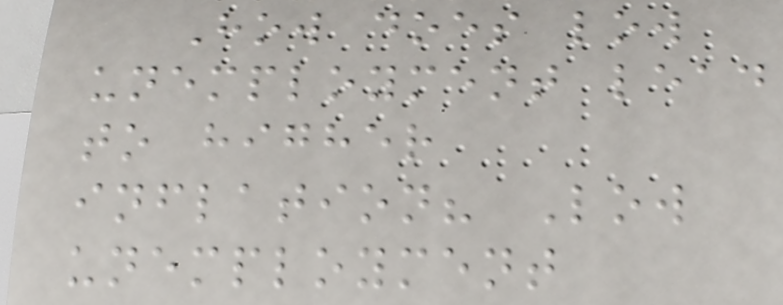How does low
unemployment lead
to higher
inflation? Low
unemployment
